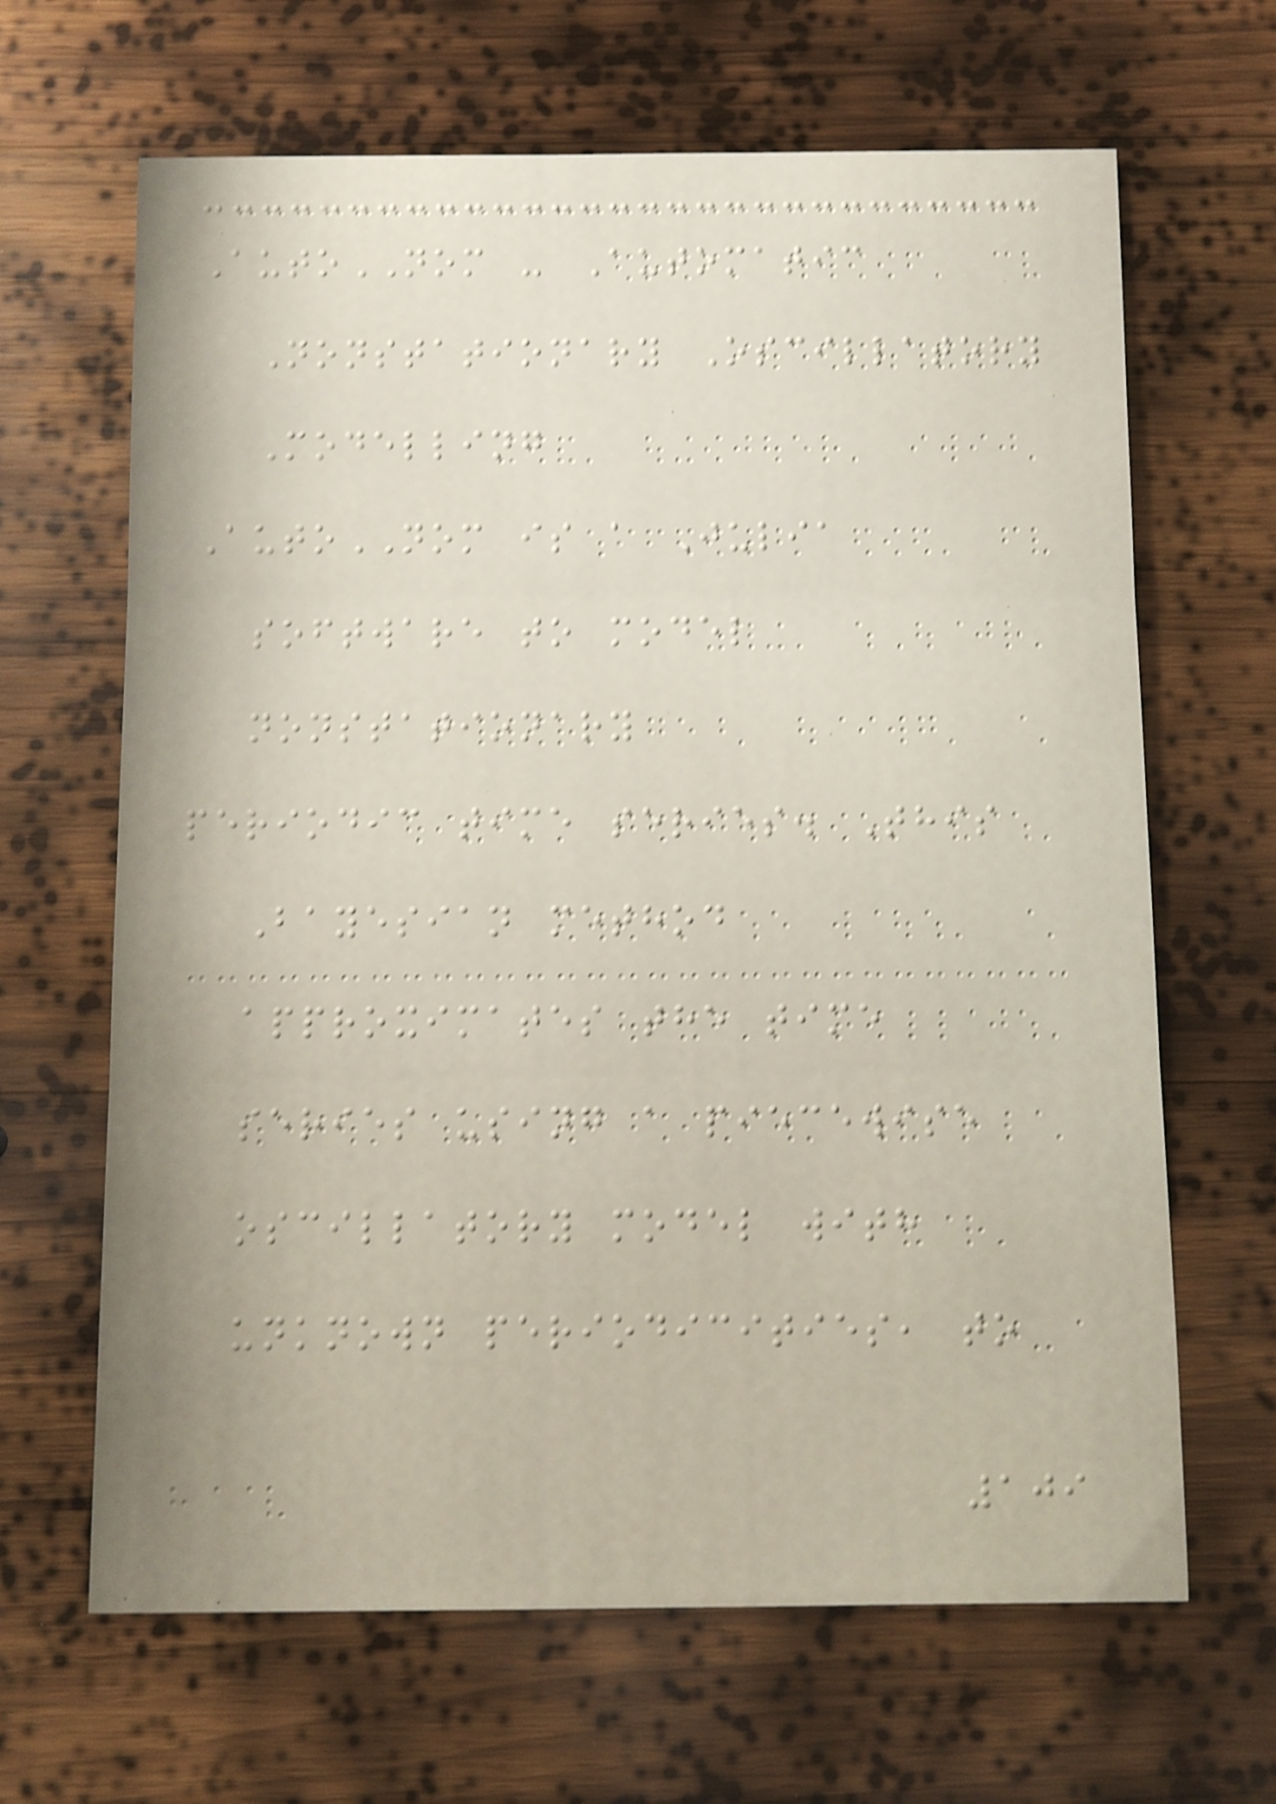AutoNOM - Automatic
Nonstationary Oscillatory
Modelling
AutoNOM is a Julia
software to model
nonstationary
periodic time series. This
Bayesian method
approximates the time
series using a piecewise
oscillatory model with
unknown periodicities, to
109
